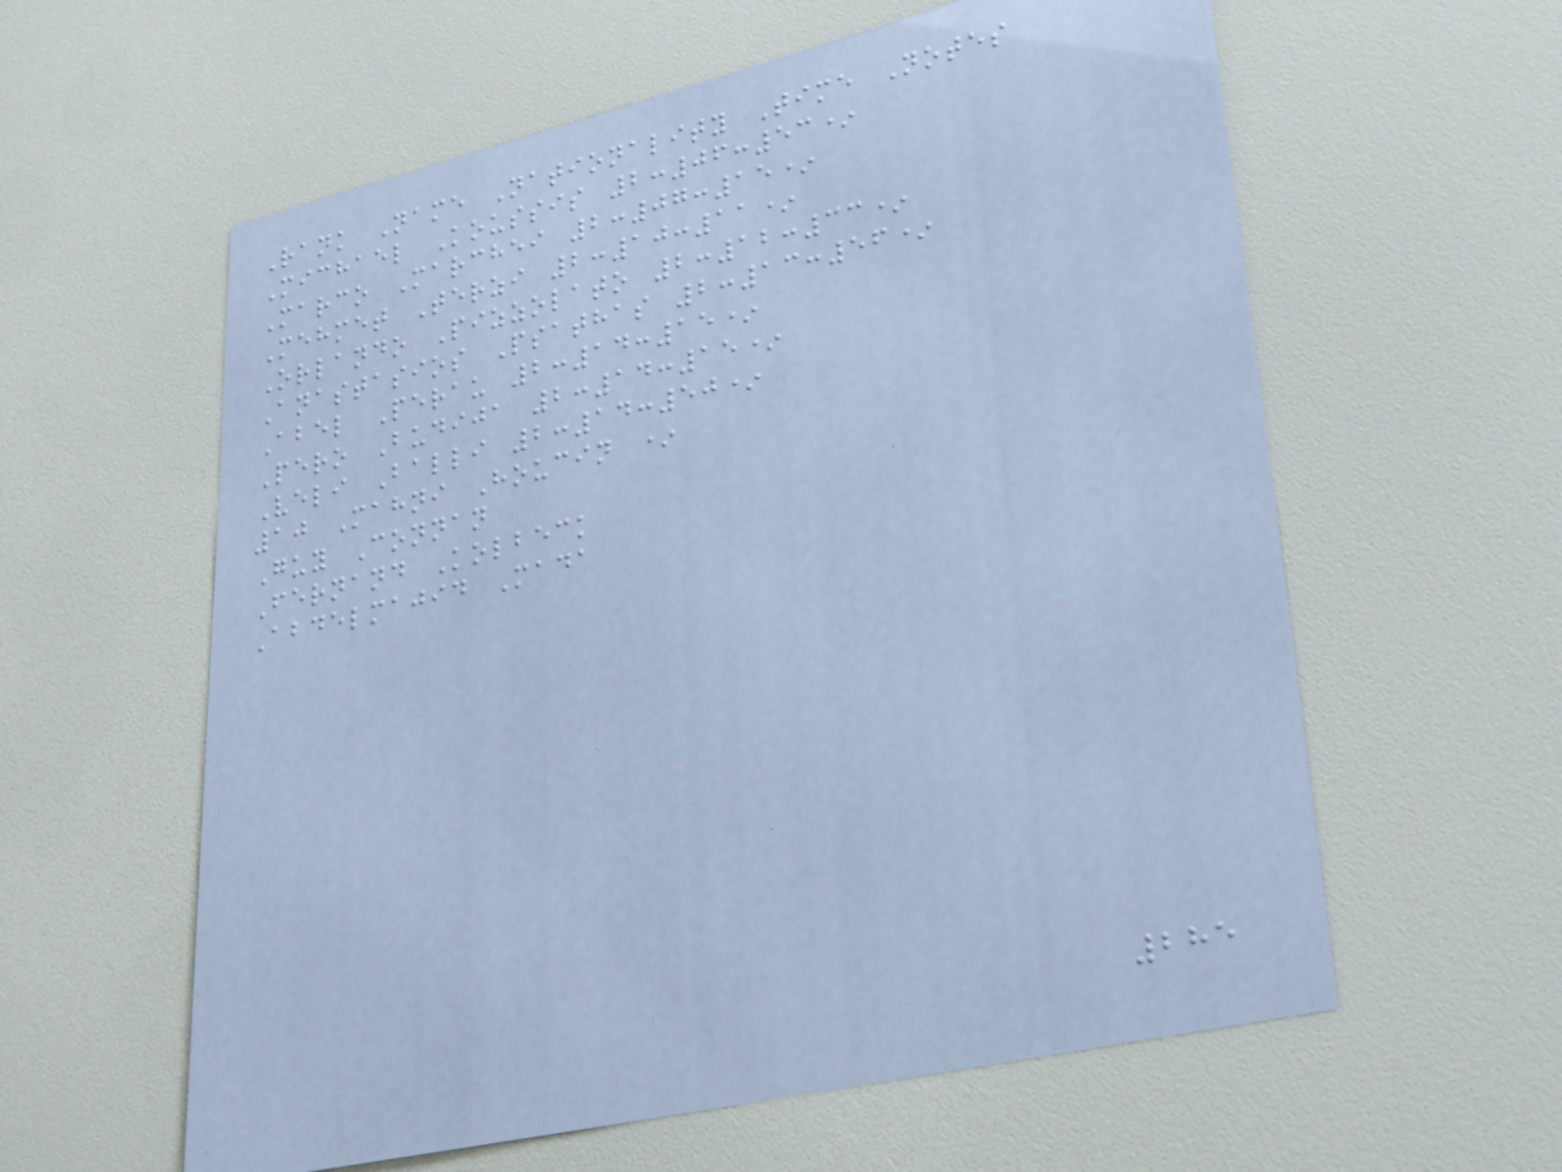Rank Name Nationality Time Notes
Michael Koussis 2:06:53*
Marco Marchei 2:07:15*
Mehmet Terzi 2:10:11*
Orlando Pizzolato 2:12:33*
Anastasios Psathas 2:13:56*
Abel Perau 2:14:15*
Pero Budija 2:14:15*
Veli Balli 2:14:50*
10 Mahni Houcin *
Guy Connan
Fernand Kolbeck
Abdelmajid Mada
285
